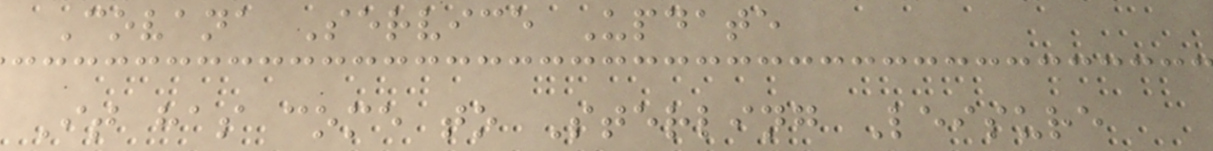Covana Service Update
It has come to Sterling Leisure
